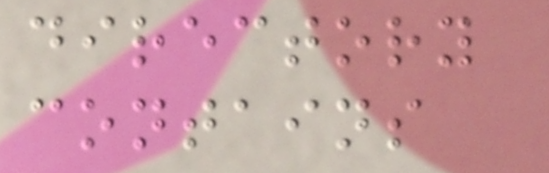directory
contains
